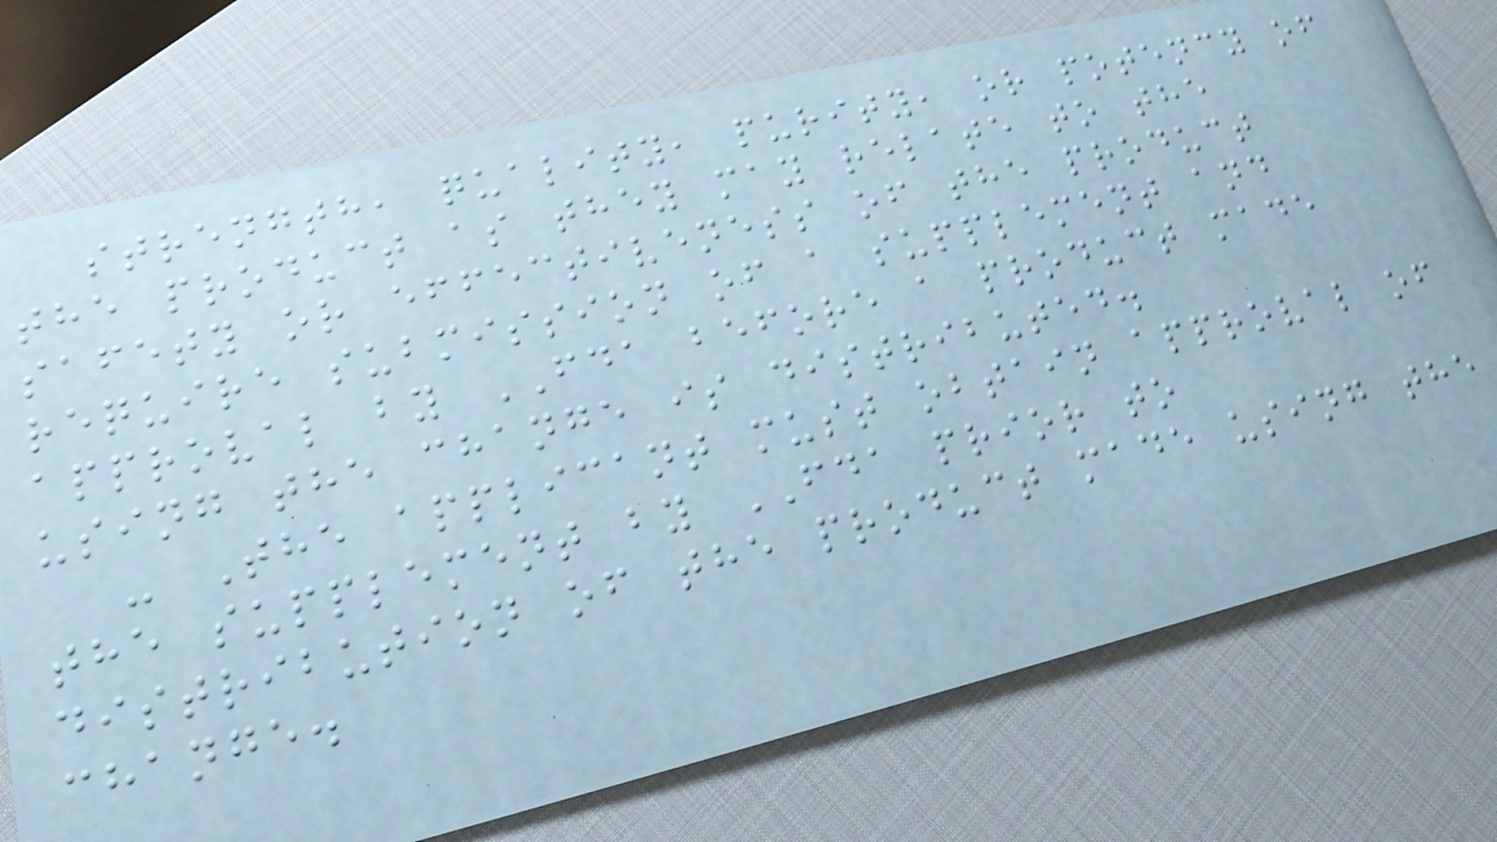strength, quality, purity, or potency of
the product as they may relate to the
safety or effectiveness of the product
require submission of a supplement and
approval by FDA before a product made
using the change is distributed.
- The applicant must obtain approval of
the supplement by FDA prior to
distribution of the product made using the
change.
